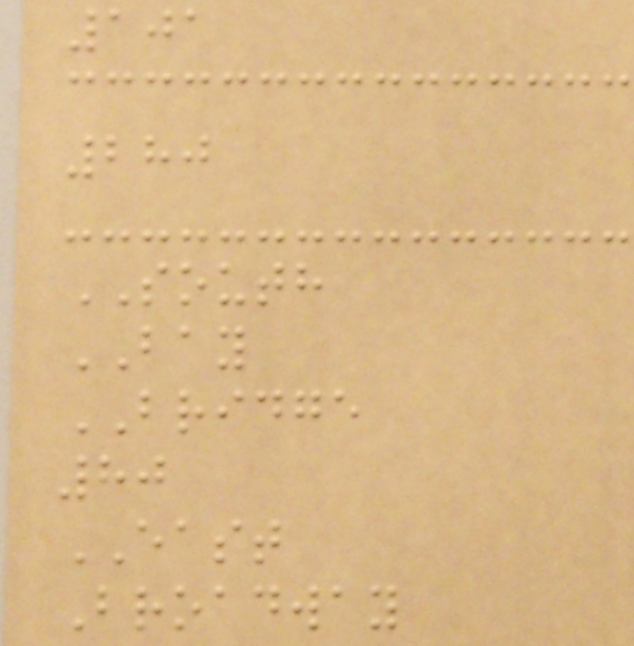101
280
SOUTH
BAY
BRIDGE
80
EAST
Broadway
